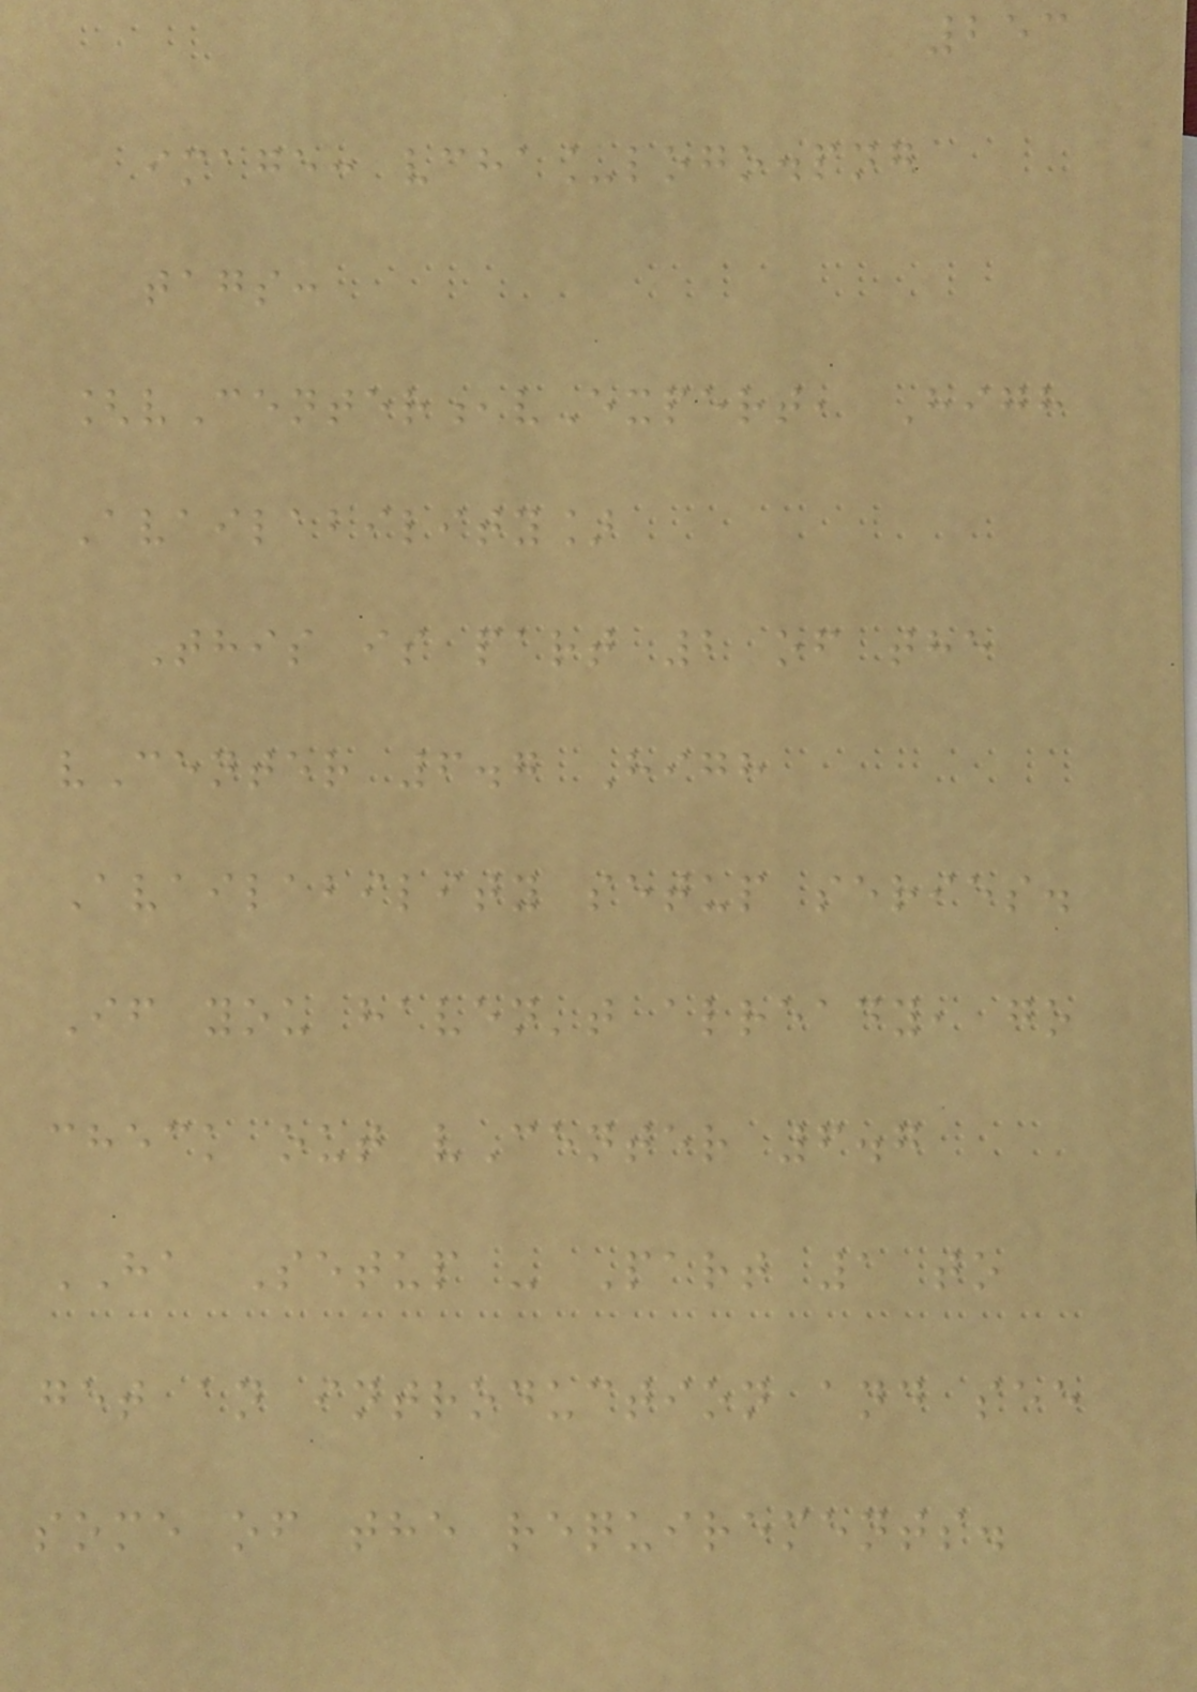253
image: vcha_logo.png
tags:
[vCenter,vExpert, High
Availability]
This is part 2 of the
vCenter 6.7 High
Availability setup series.
If you haven't already, go
check out vCenter 6.7
HA Setup - Part 1 to
get an introduction and see
some of the requirements.
